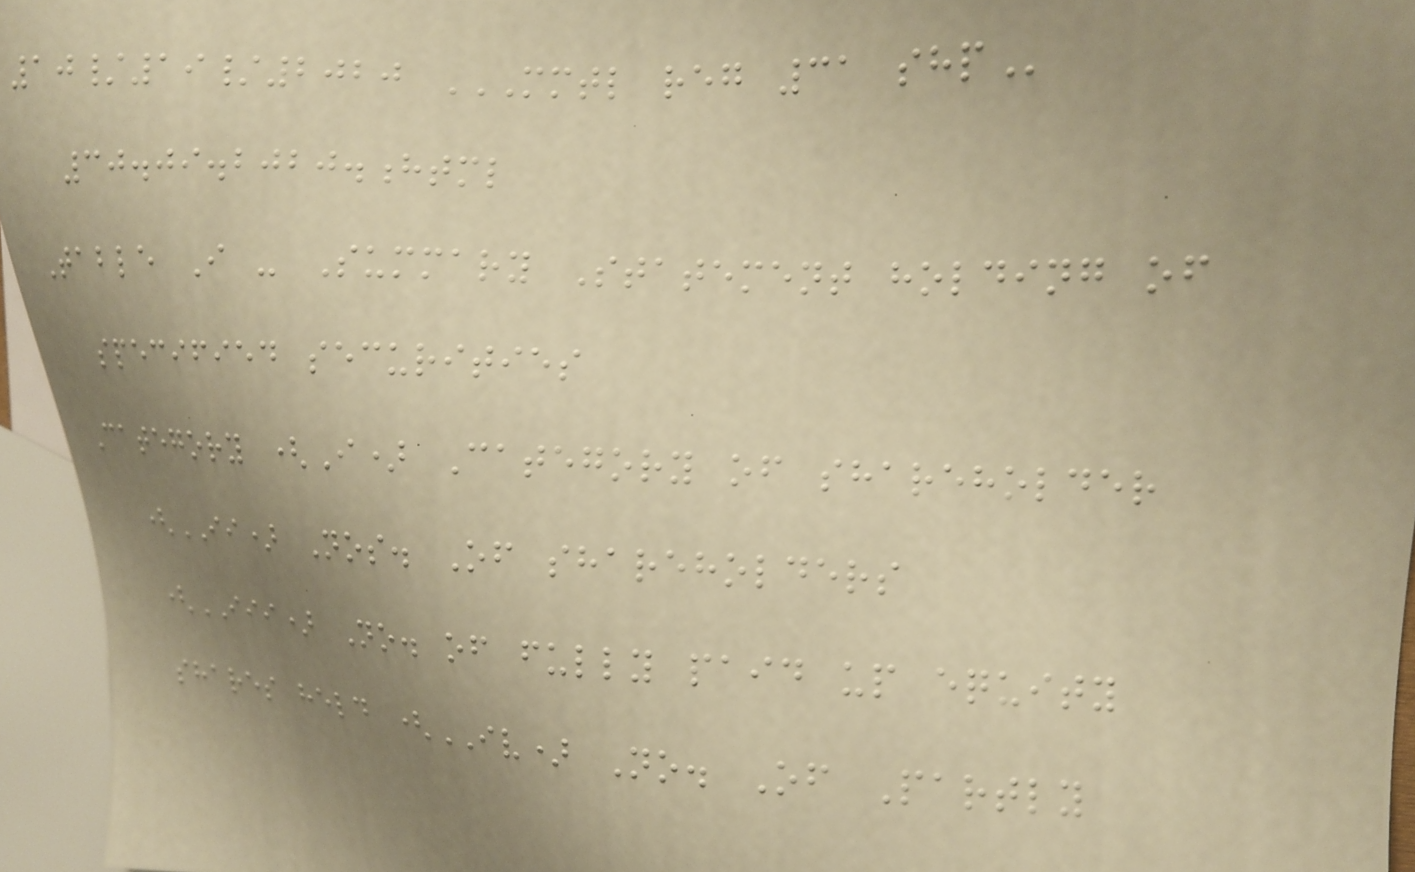10/19/2020 MMTL REG 31 SHP
30.09.2020.html
Table I - Summary Statement holding of
specified securities
Category (I) Category of shareholder
(II) Nos. Of shareholders
(III) No. of fully paid up equity
shares held (IV) No. Of Partly
